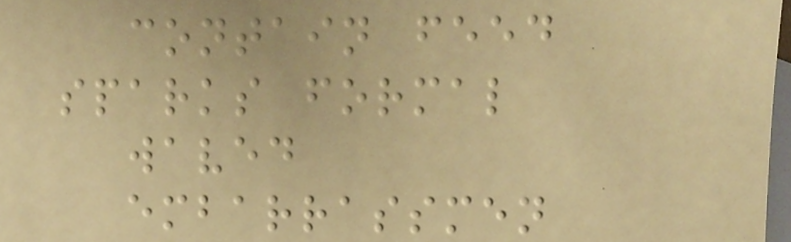contain feed
sparks formal
waved
embarrassmen
